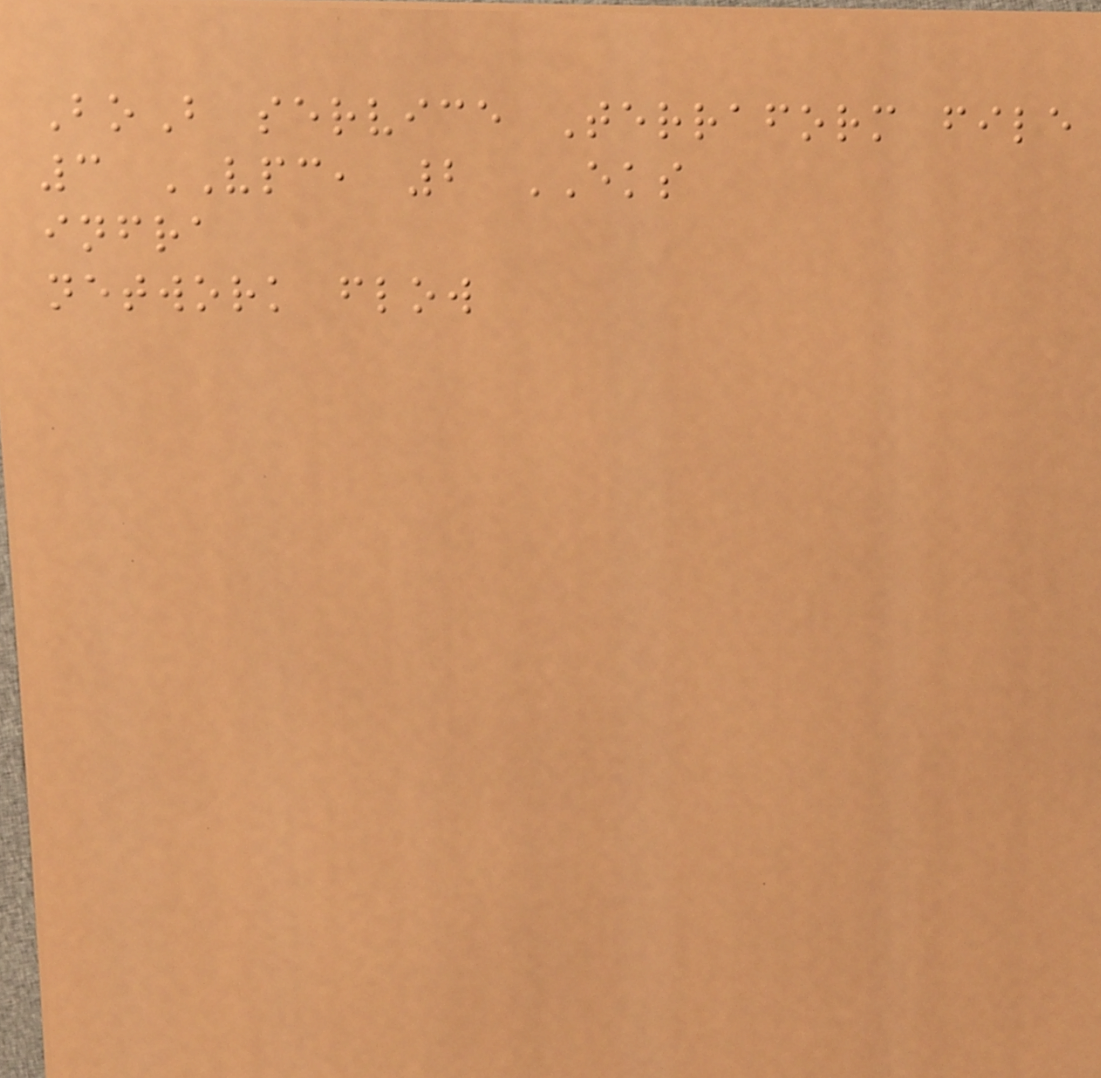BoB service Terraform file
3 VPC, 2 EKS
infra
network flow
